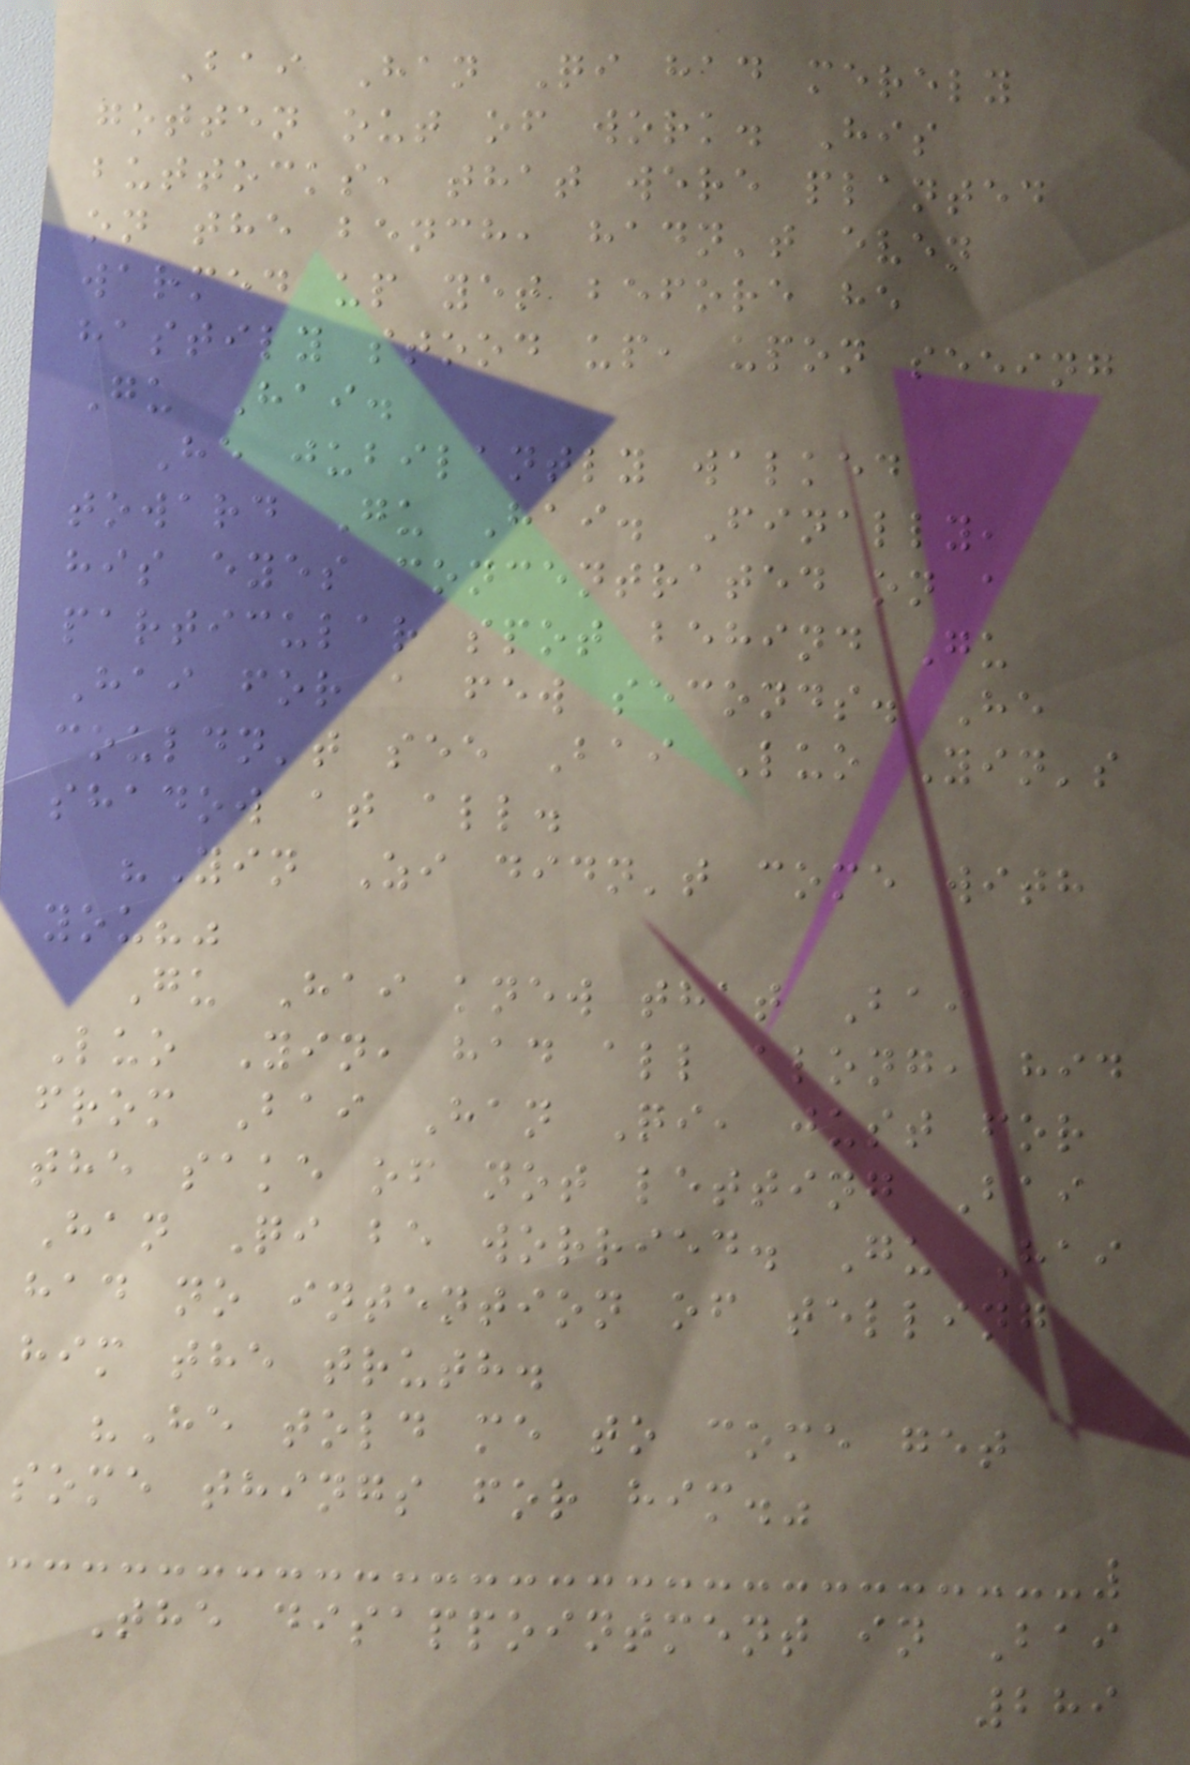Bai Han Qi had merely
gotten out of work. His
buttocks, that were planted
on the bench, hadn't even
warmed up yet before he
hastily stood up, upon seeing
Gu Hai.
He jubilantly walked
toward Gu Hai. Finally,
his eyes concentrated on a
particular spot behind Gu
Hai for a few seconds. He
couldn't see Bai Luo Yin's
shadow at all.
"Yin Zi didn't come with
you?"
Gu Hai knew that Bai
Luo Yin, had all along, hid
from Bai Han Qi, just for
the sake of not letting Bai
Han Qi be worried. Gu Hai
had no intention of telling
him the truth.
"He told me to come get
some things for him."
The disappointment in Bai
289
